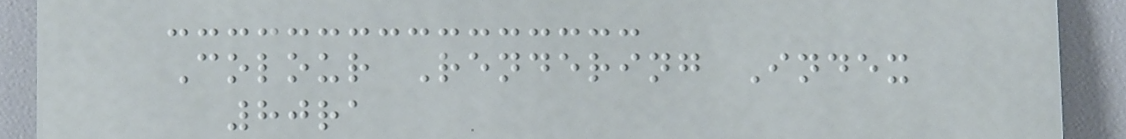Colour Rendering Index
80ra
